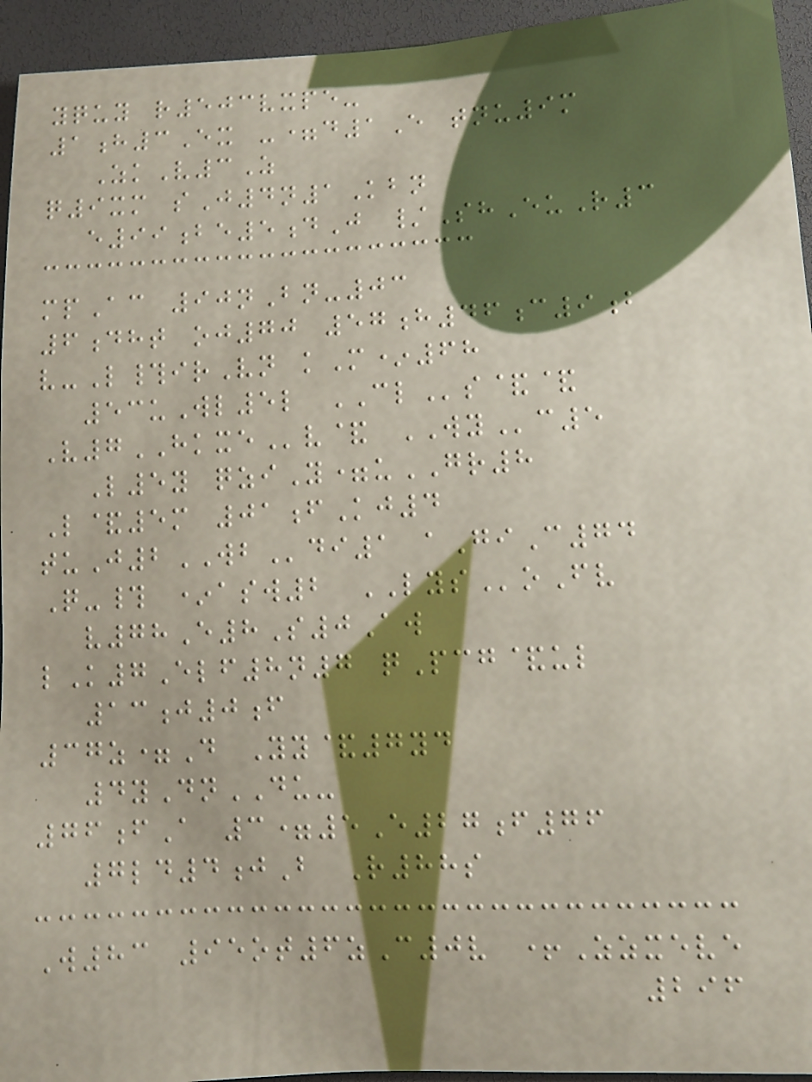yquy r503vxpe-
1h3Ex -=d1E tnu9m
ZkV3Z
q9xm sJ4n1Kbn
e99be5dJ /ShEuR3
mpAc 90nBn-03
6dht oj70 57h46c9b
v-L#irVn kM*68
53uWl5l CLs&&
V7HKXEv& WYc5
L5y qziY=uGR8
L&5m 01fKj4
tuJ2WBdi1 aGiC74
Q-# *asw2 LYSoFv
v78E8S0Aw
lK7Elf8n7 qPcg&ul
13j0f
37z=D Yy&7yd
4yDnDU-
76fA 3=5E27f76
7ld4jB R88s
W83 95ot6zC0v +Zzxeve
296
